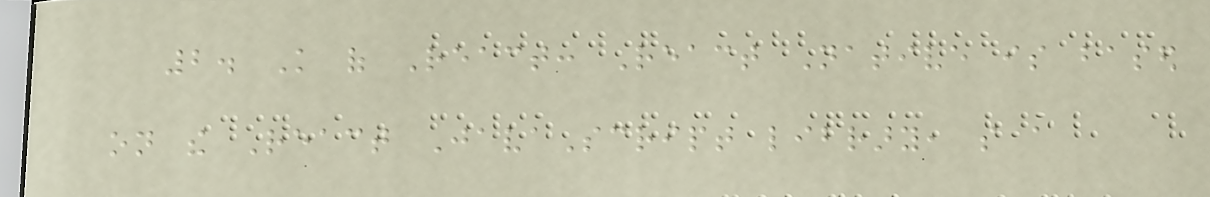2. Knowledge of React: React Native is based
on the React JavaScript library, so a
